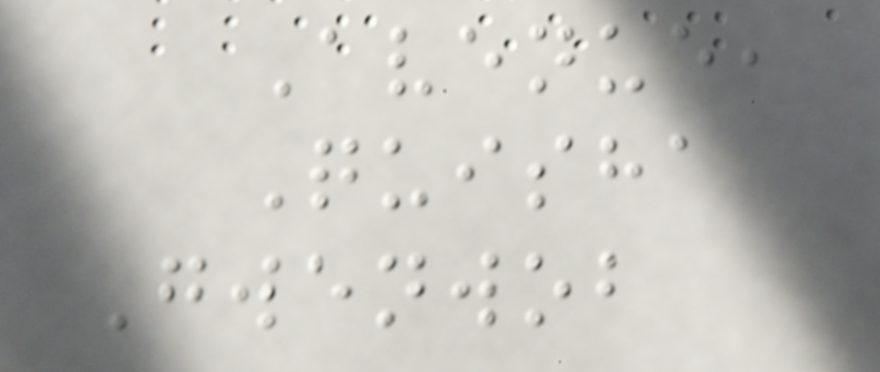Avenue,
Quisha
Gwenwob
